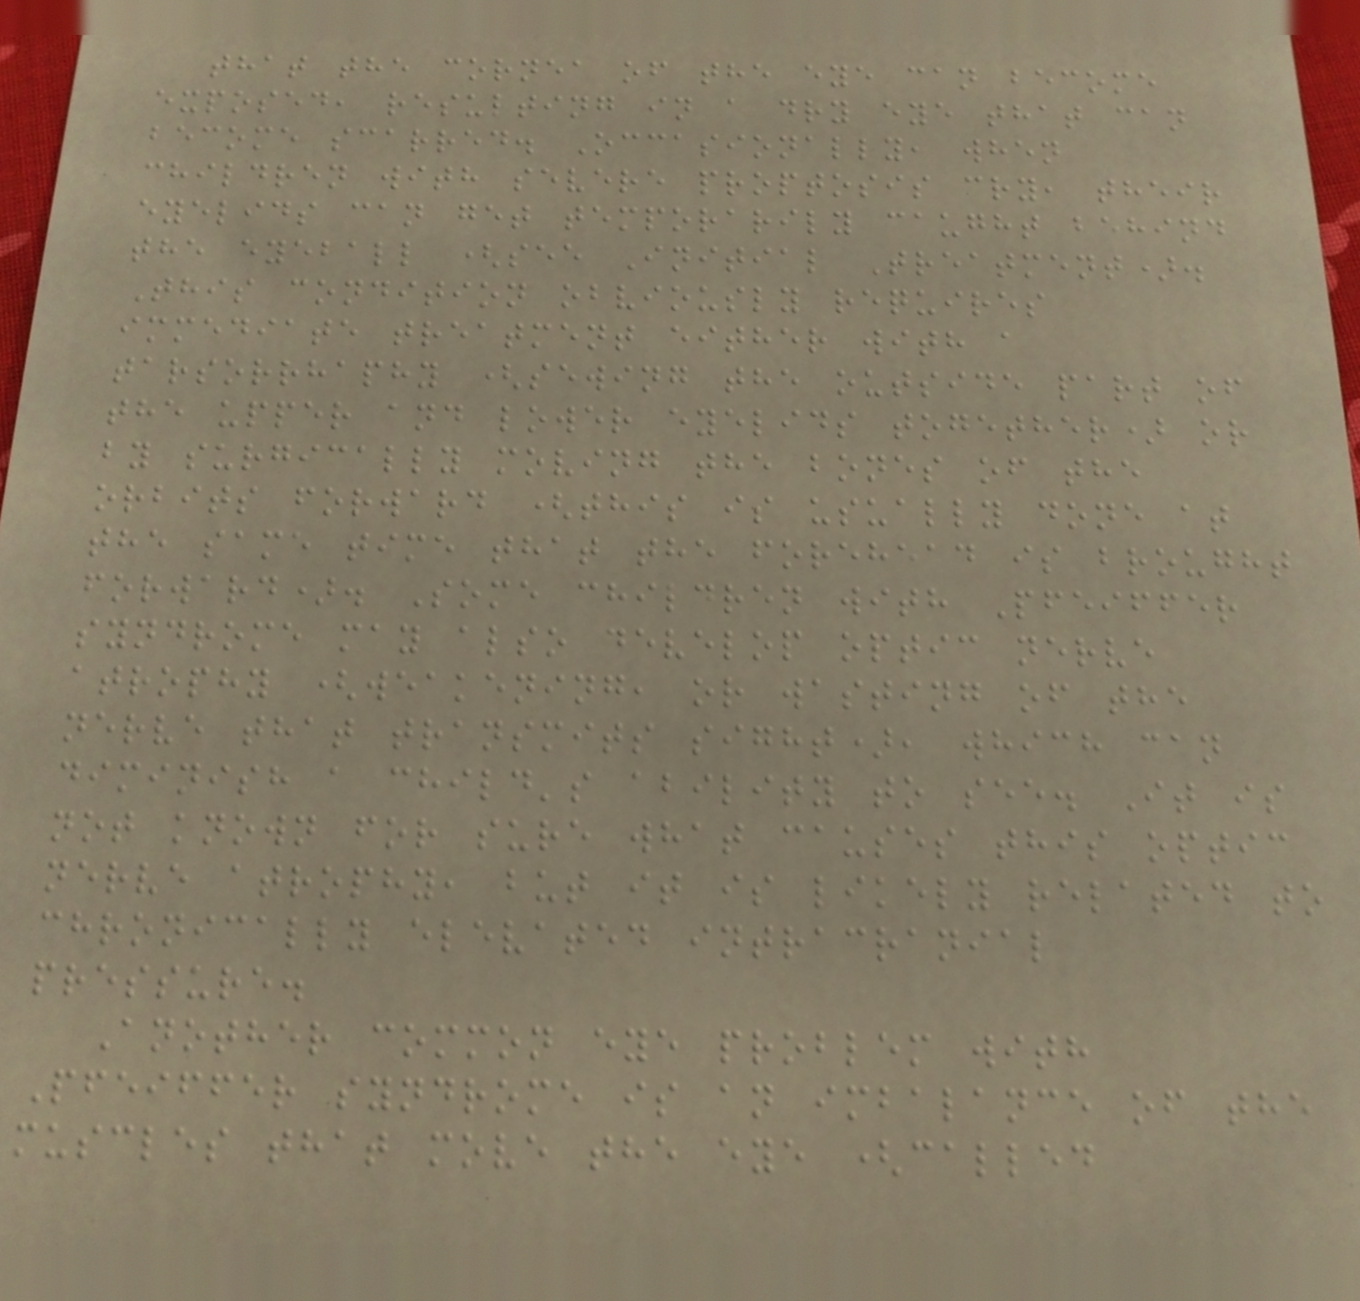that the cornea of the eye can become
exposed, resulting in a dry eye that can
become scarred. Occasionally, when
children with severe proptosis cry, their
eyelids can get temporarily caught behind
the eyeball (see Initial Treatment).
This condition obviously requires
immediate treatment either with a
tarsorrhaphy (sewing the outside part of
the upper and lower eyelids together) or
by surgically moving the bones of the
orbits forward (this is usually done at
the same time that the forehead is brought
forward). Some children with Pfeiffer
syndrome may also develop optic nerve
atrophy (weakening, or wasting of the
nerve that transmits sight), which can
diminish a child's ability to see. It is
not known for sure what causes this optic
nerve atrophy, but it is likely related to
chronically elevated intracranial
pressure.
Another common eye problem with
Pfeiffer syndrome is an imbalance of the
muscles that move the eye (called
